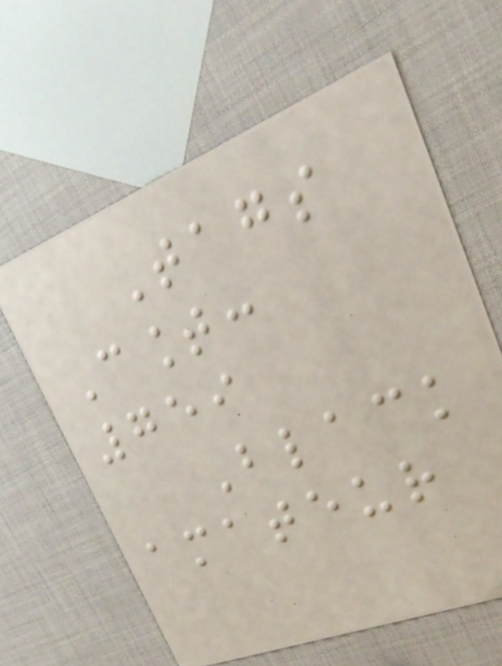Tags
Count:
759
Black
amateur
